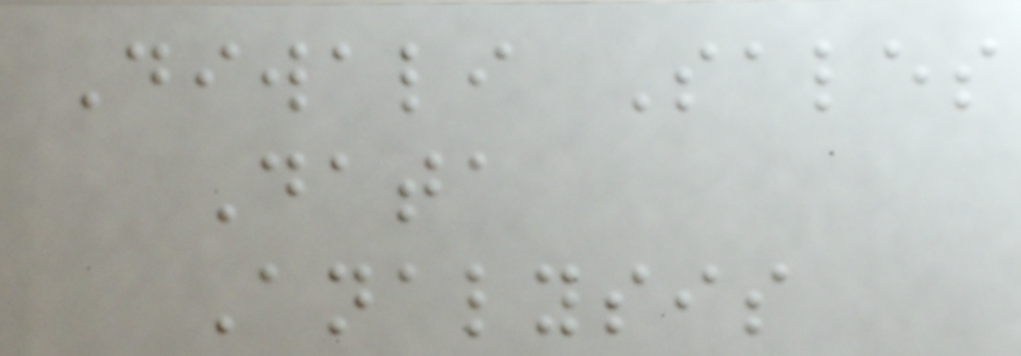Diwali Sales
Data
Analysis
